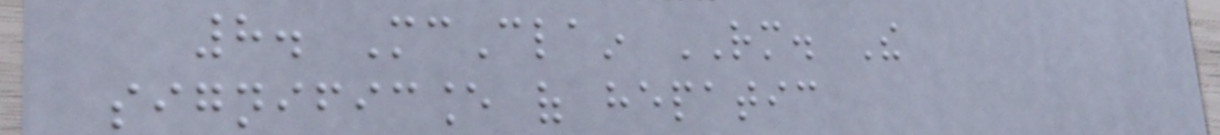8. McClain RM. The
significance of hepatic
